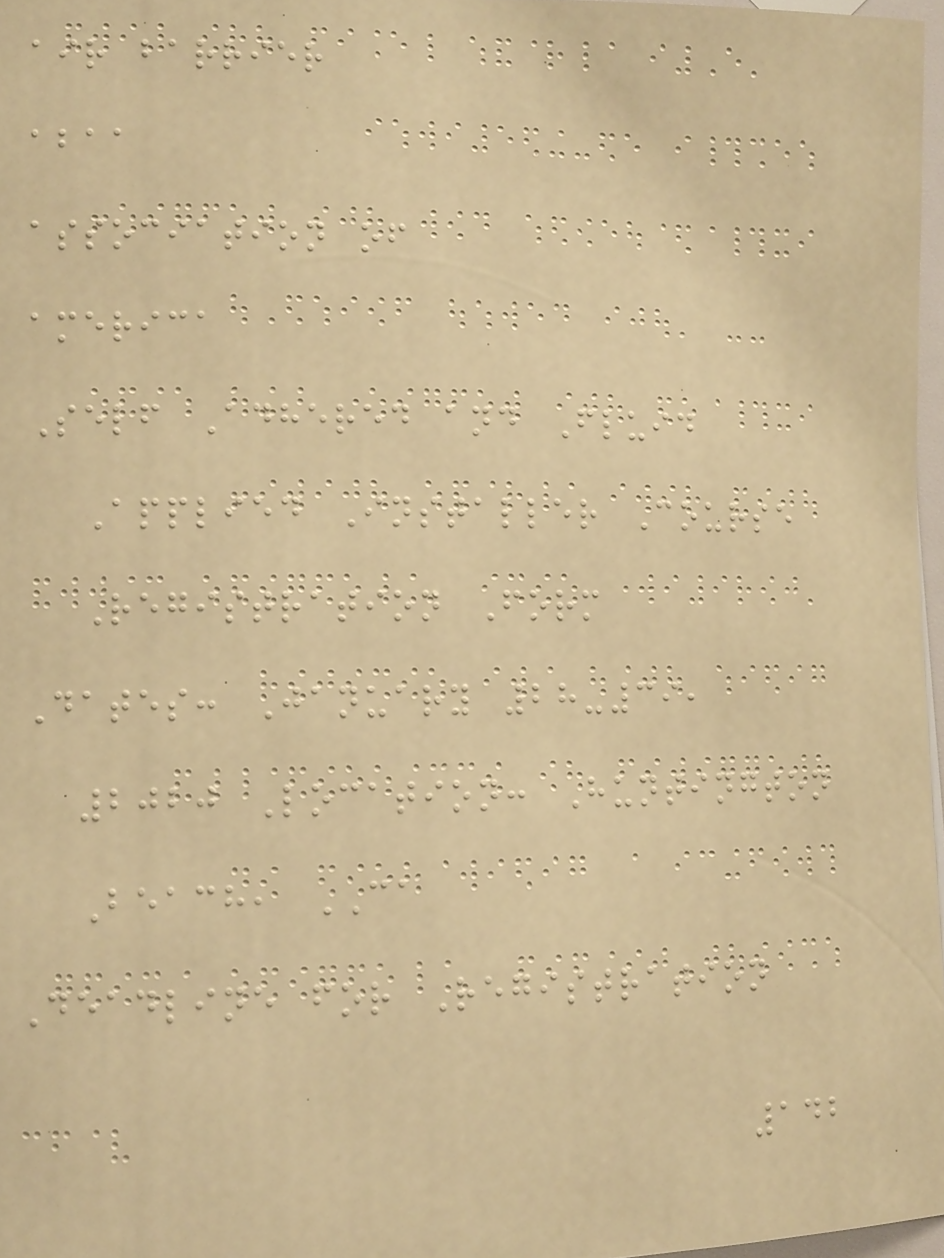air barrier
abaa
association of
america
Self Adhered and Fluid
Applied Installer Course
Registration Form
Dates: January 28-39,
2020 Location: Huntington
Beach, CA
Deadline for Registration
142
